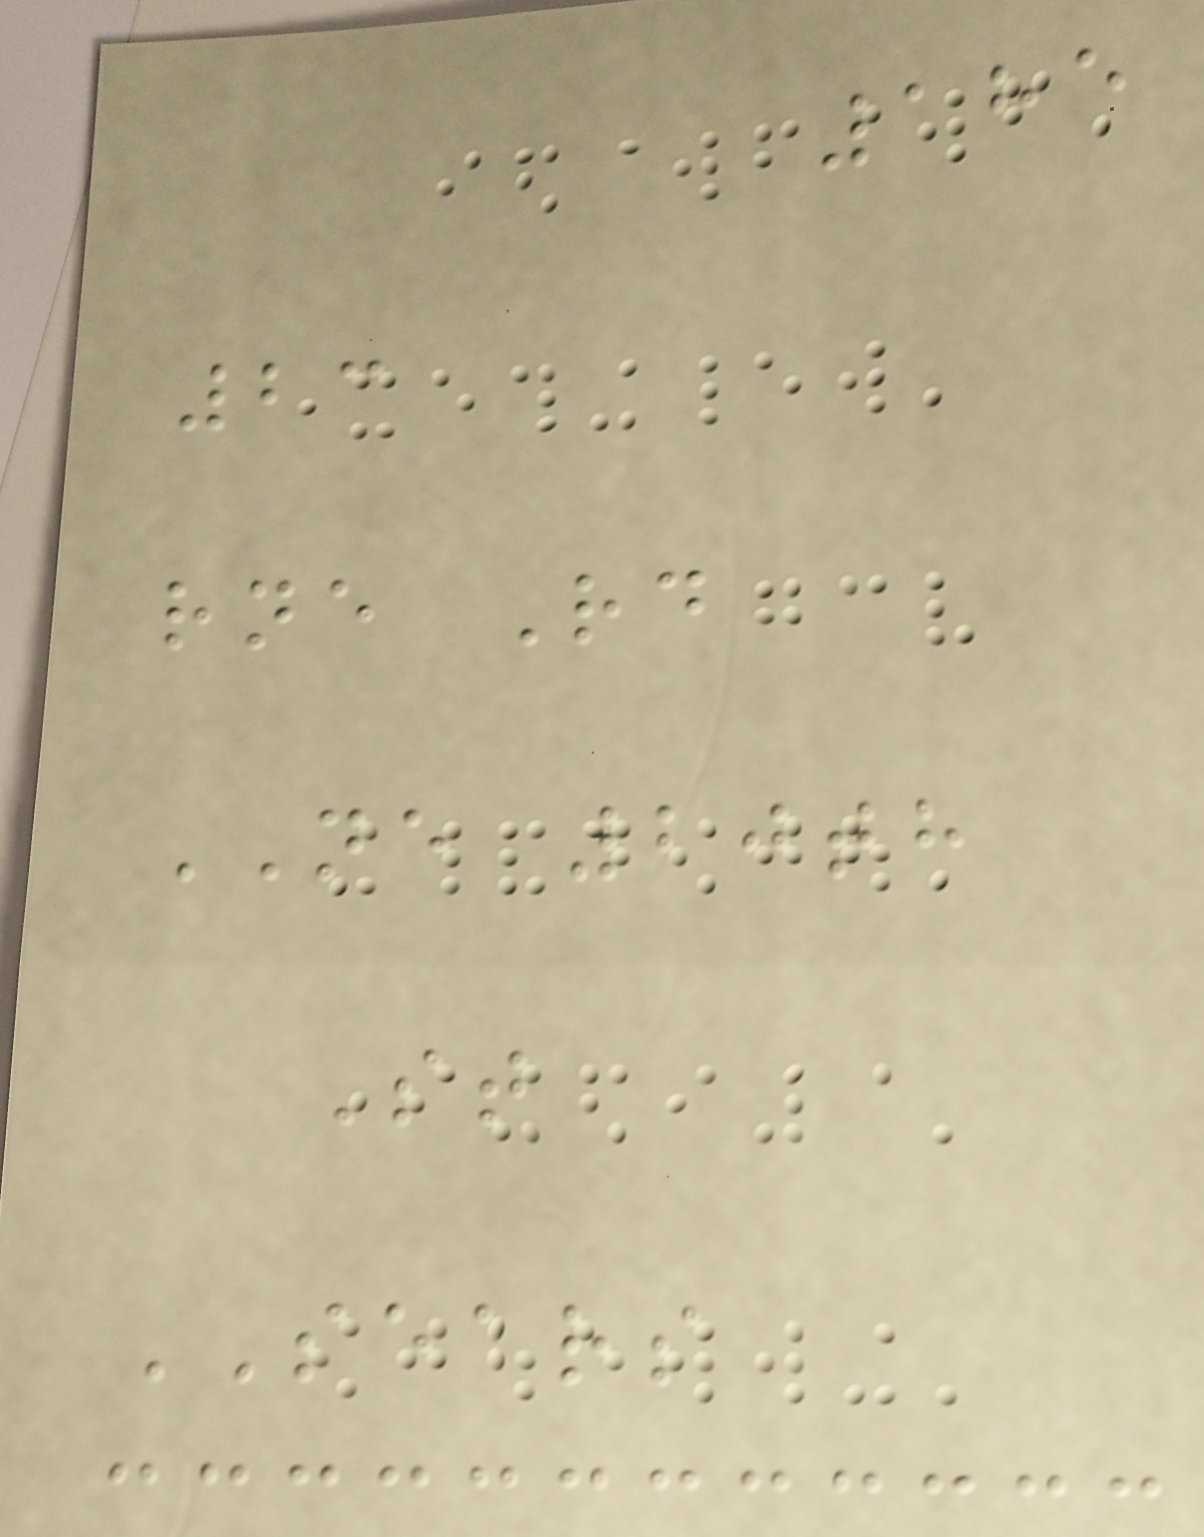185
23
rne Rd
NE 20th
St
SEARS
